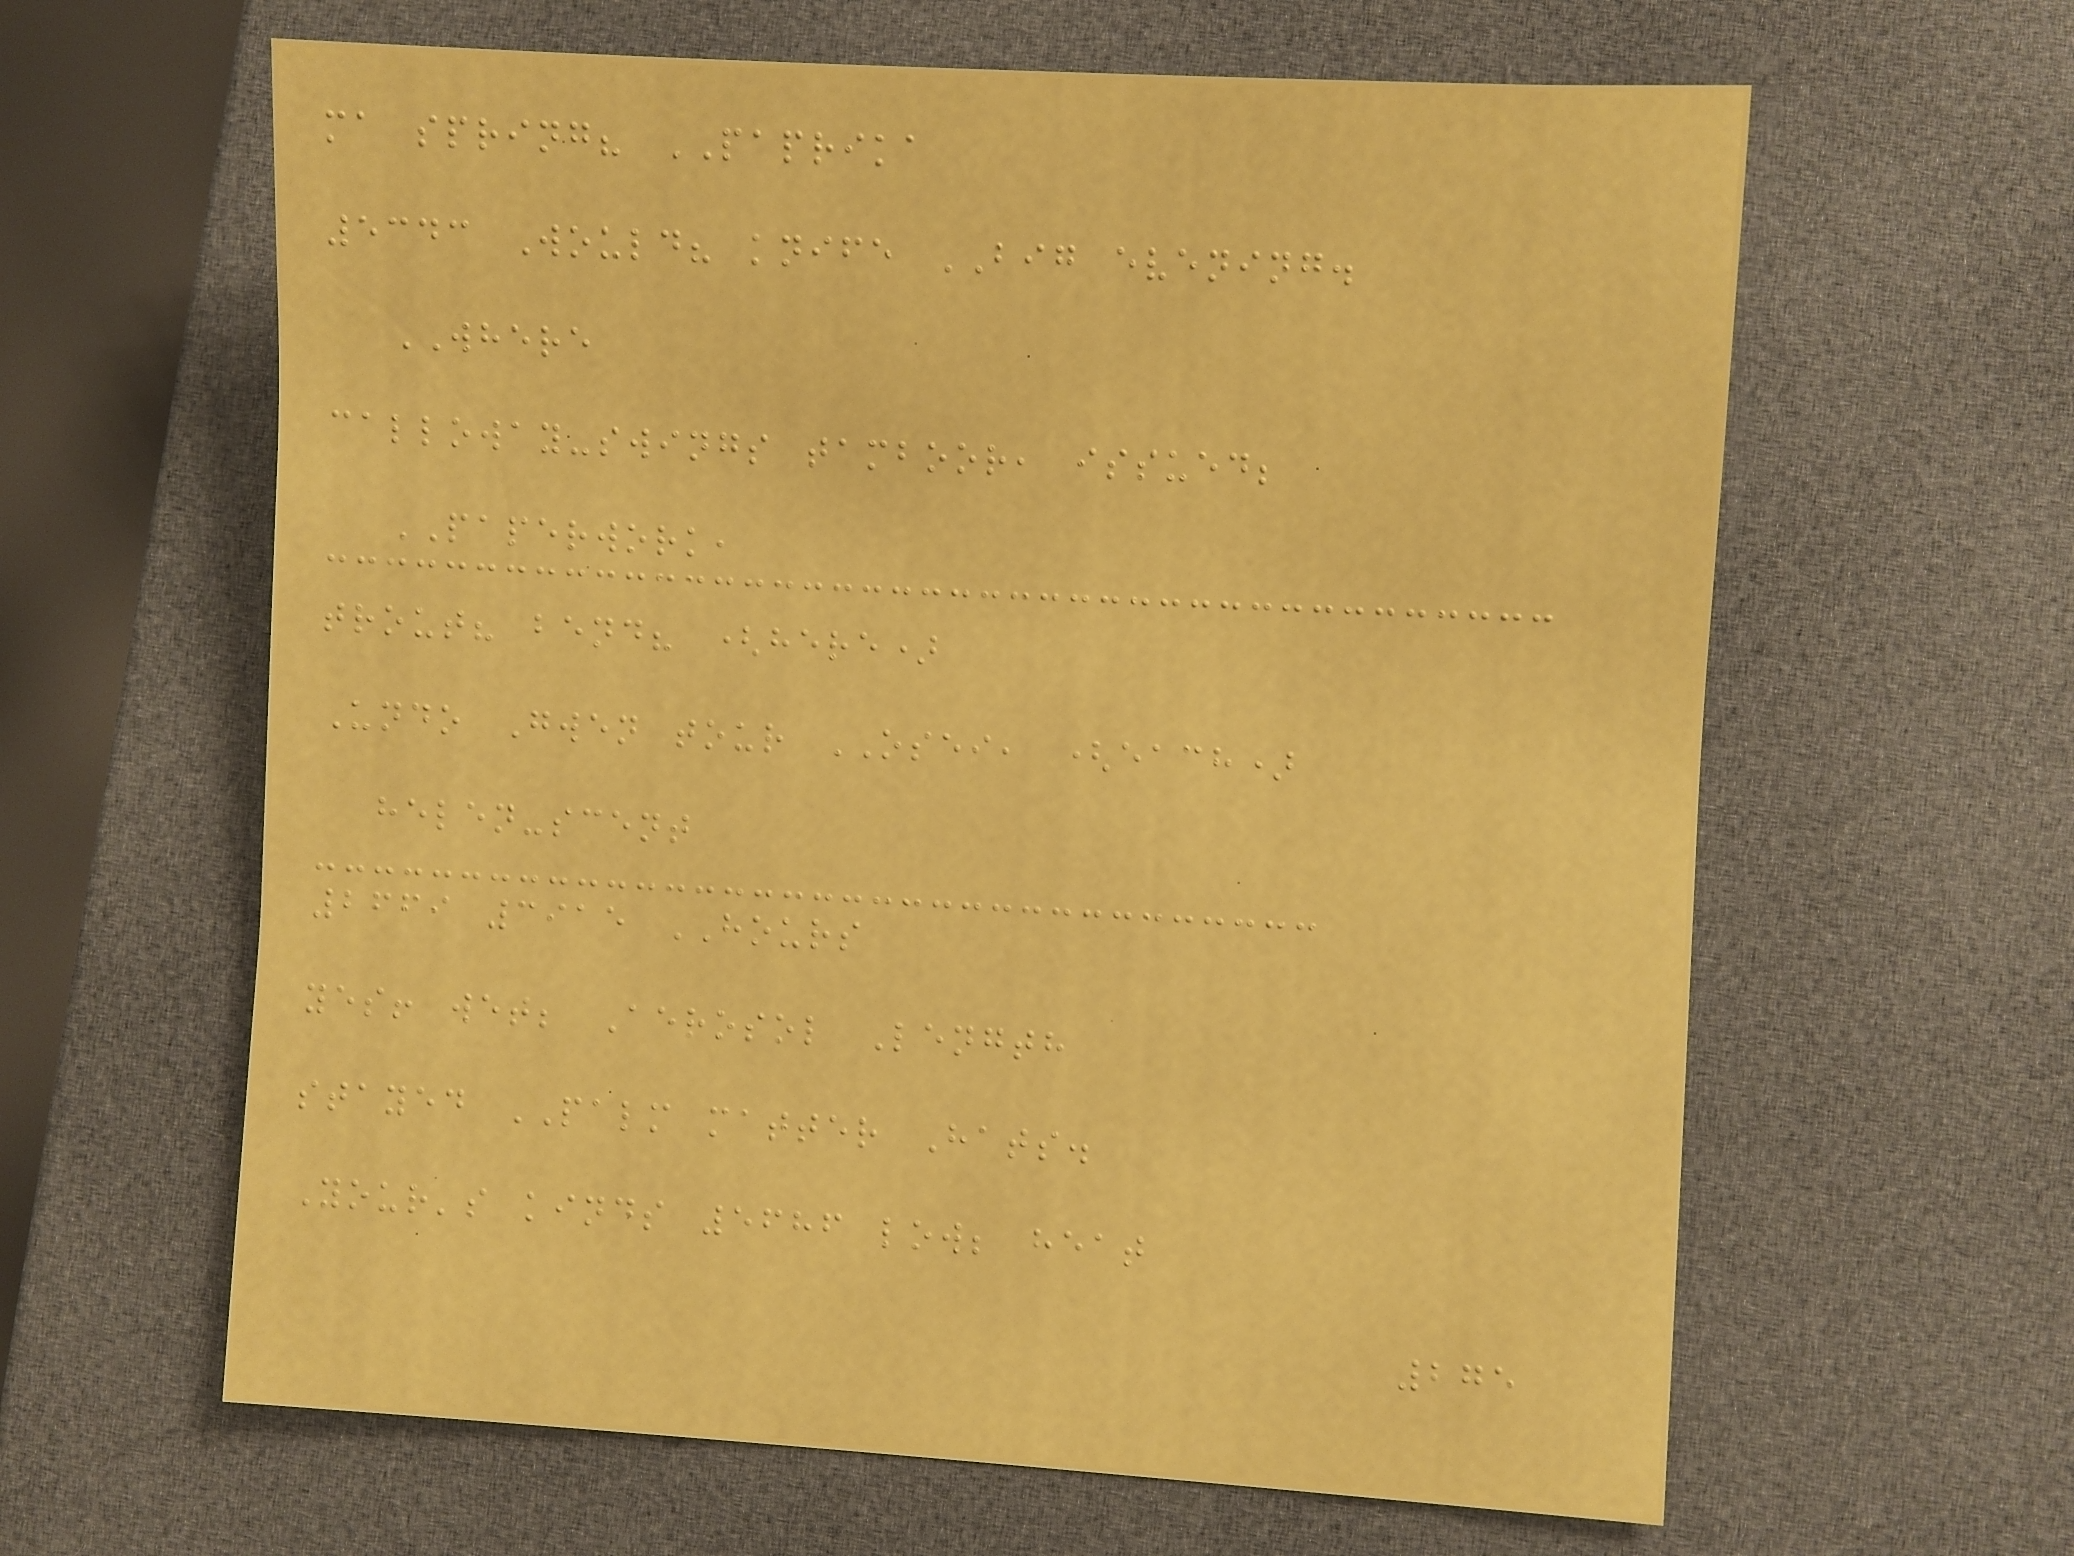ma spring? PAPRIKA
5343 Would? knife BIG evening.
WHERE
calloway-swings tamboor, issued;
PAPERWORK,
trout? bend? (here)
Undo Gwen tour OSEI, (each)
helen-scent
2669 3915 HOURS
yes! wet; Aerosol Length
stayed PALM matter Hats.
Your's kinds 5686 low; heat
275
